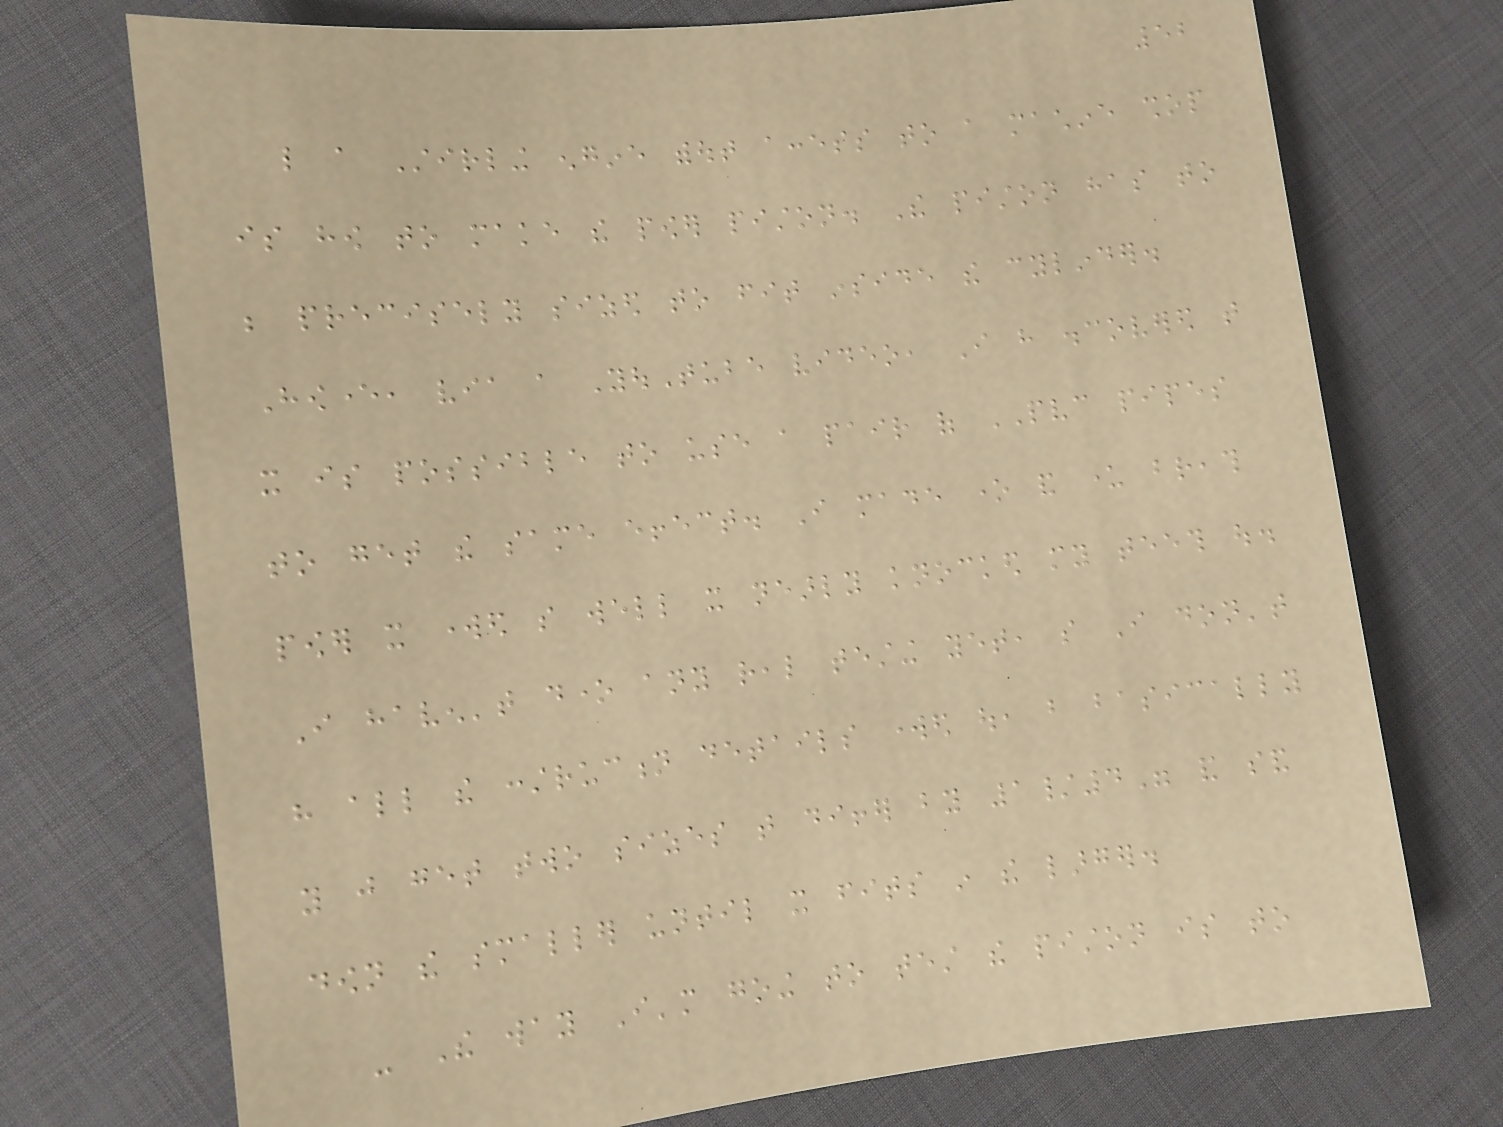52
like a Stirling engine without access to a machine shop
is how to make the power piston. The piston has to
be precisely sized to fit inside the cylinder.
However, via a YouTube video, I have discovered that
it is possible to use a pair of PVC pipes
to get the same effect. I made one and under breath
power it worked so well it nearly knocked my teeth out.
I haven't done any real testing yet, so I don't
have all the construction details worked out, but basically
you just get two sizes that differ by 1/4" and sand
down the smaller until it fits in the larger.
- The way I'm going to test the piston is to
